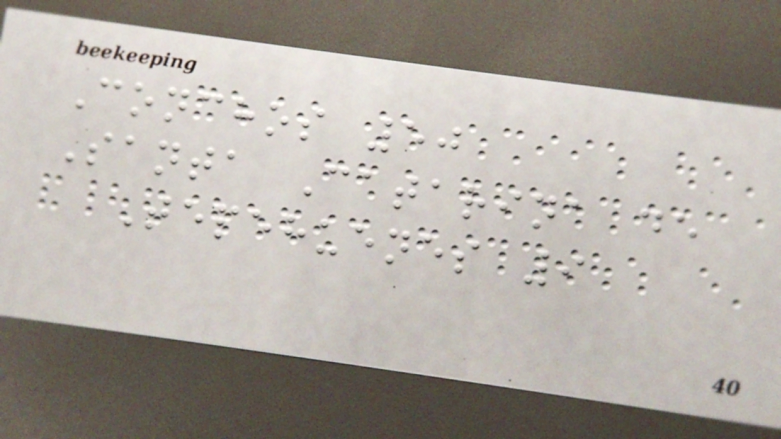Conchos 50
Santa Catarina de
Tepehuenes 9
